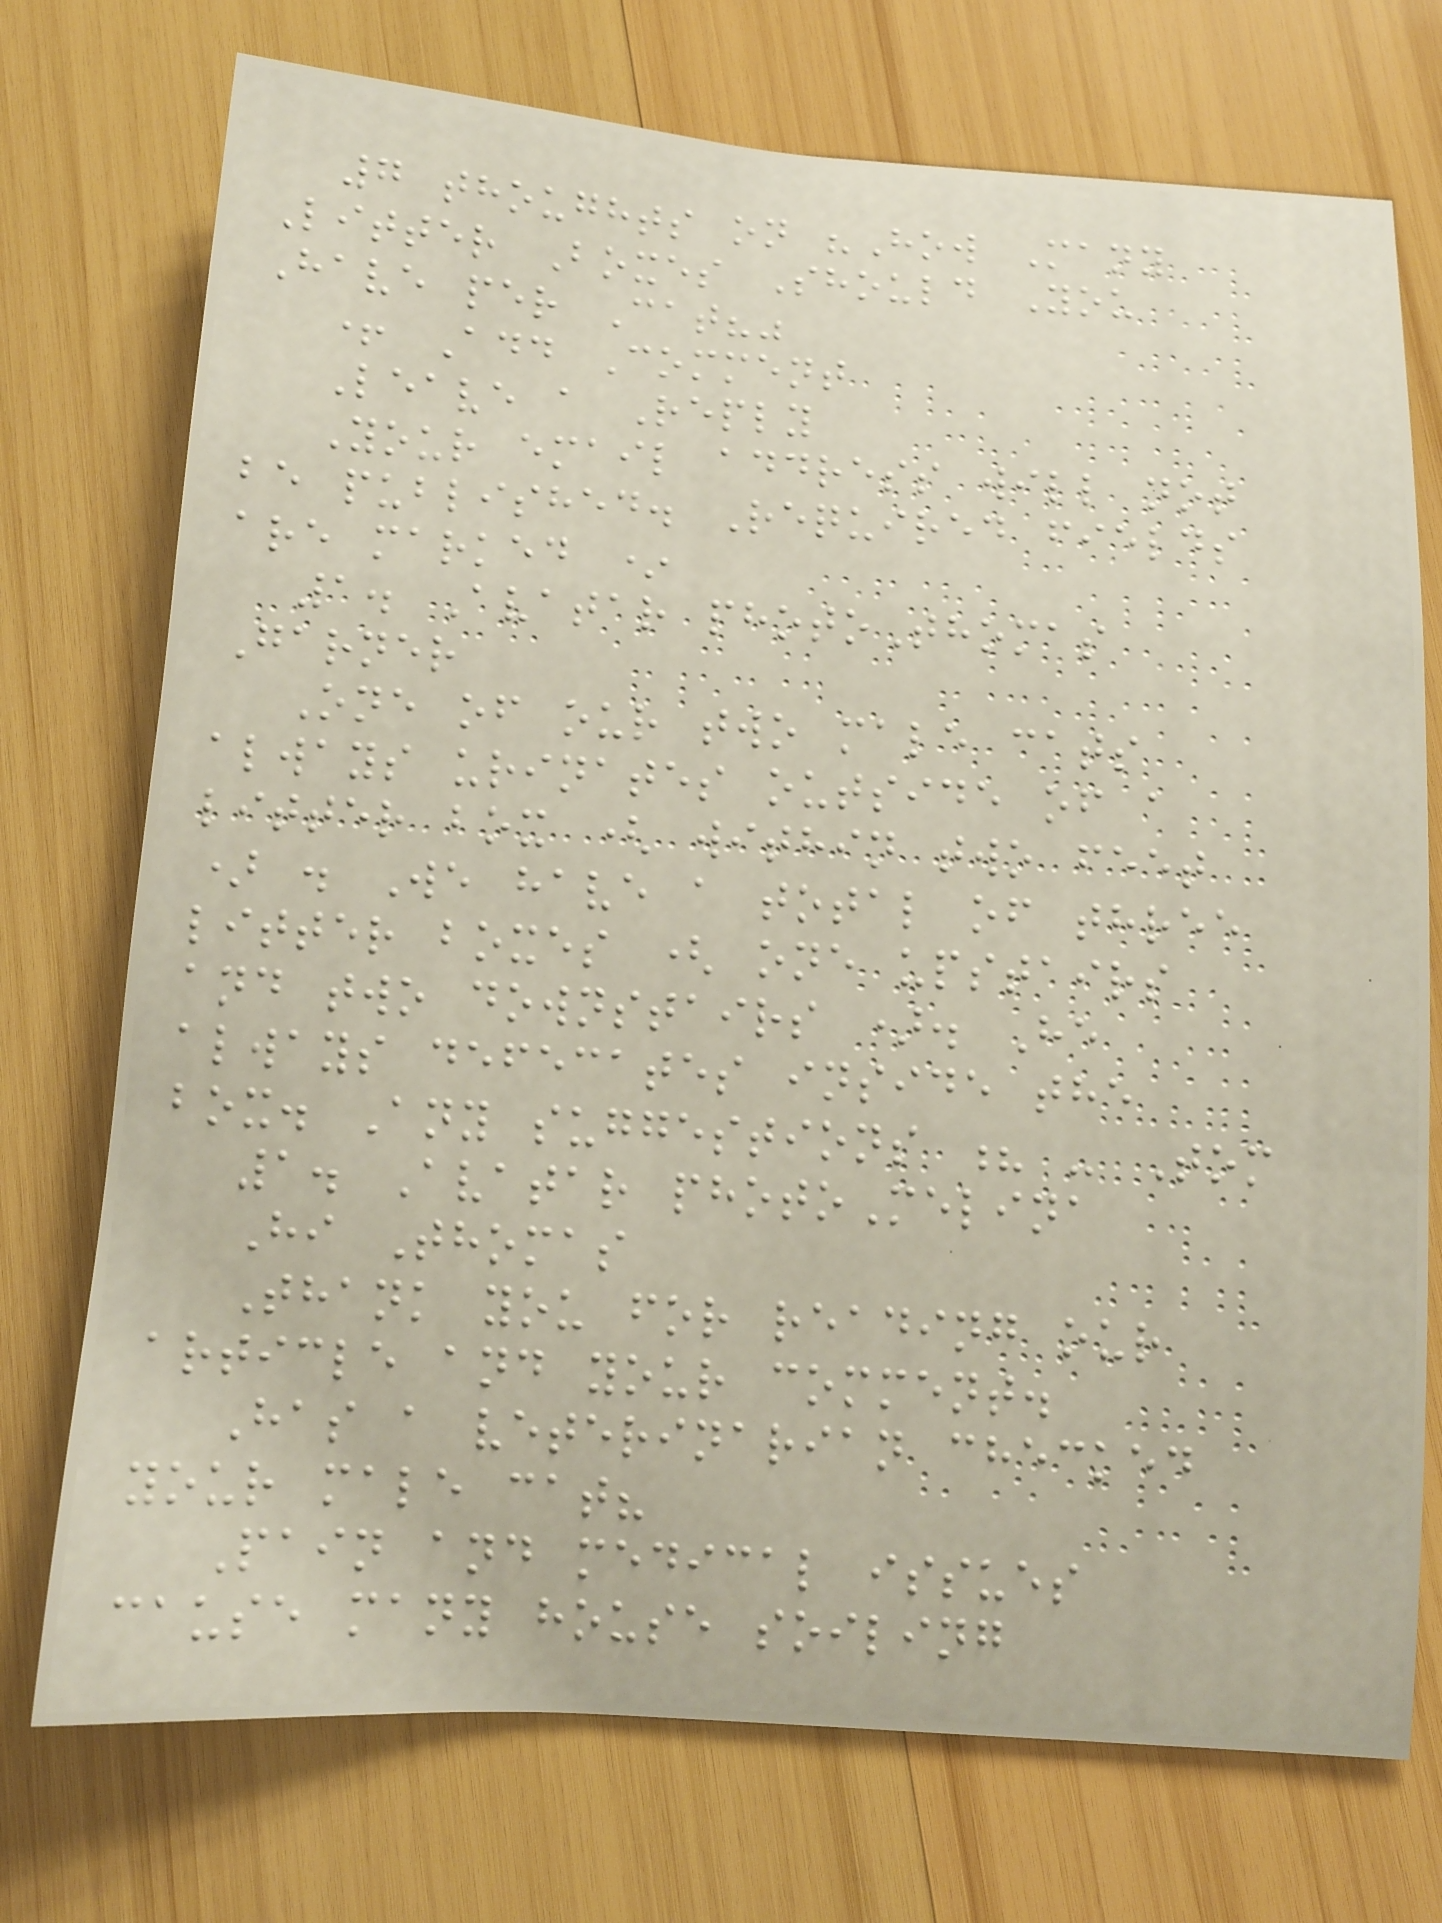7 thoughts on "How Many
Litter Boxes Should You
Have per Cat?"
+ Add Comment
Leave a Reply
Your email address will not
be published. Required fields
are marked *
1. Avatar photoThomas
Garner
One of our two male cats
always urinates outside of a
litter box ( within two feet
) . We have a total of three
litter boxes ( one upstairs
and two downstairs ). He
always defecates inside the
box. Any suggestions ? - Tom
1. Avatar photoMelina
Hi Thomas
Thank you for reading our
article and your comment.
Has a veterinarian checked
your male cat?
Pain and medical issues
cause many house soiling
